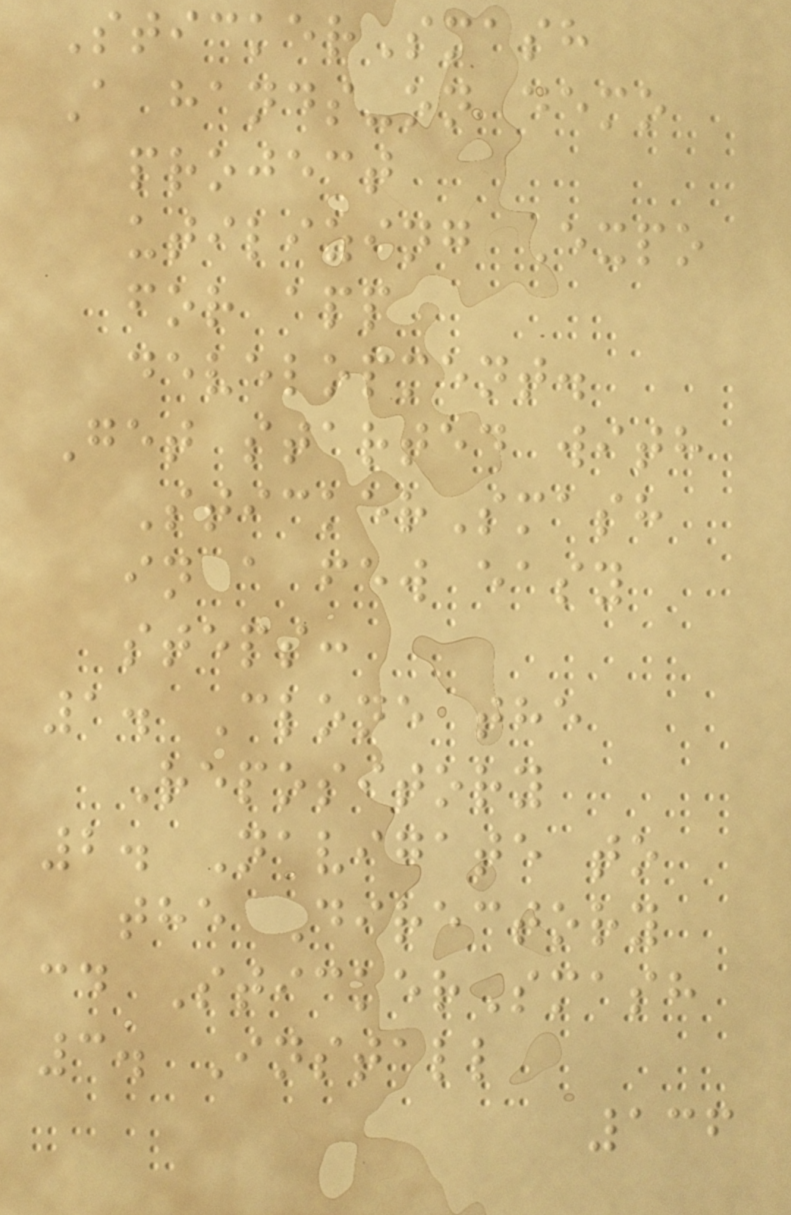StickerSmash
A hands-on demo
project
utilizing Expo
for app
development.
Get started with
StickerSmash
in a few easy
steps:
1. Clone the
Repository
2. Navigate to
the Directory
cd StickerSmash
3. Install
136
